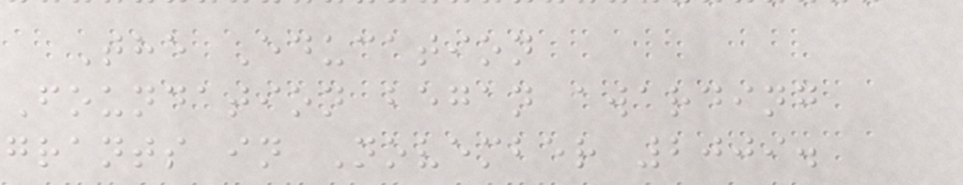The Education
Foundation began awarding
grants in November 2009.
